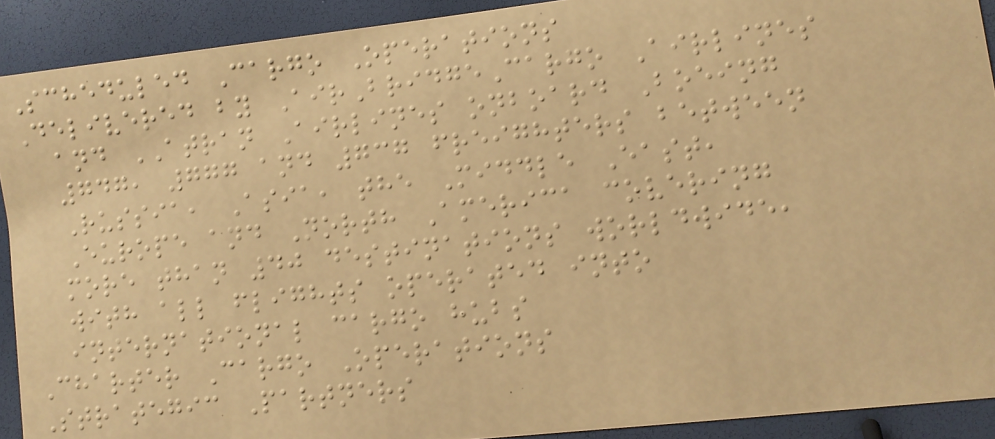Scheduled Cargo Operations
Delivered by AirBridgeCargo Airlines
and ATRAN Airlines onboard Boeing
747, 777 and 737 freighters between
Russia, Asia, the Middle East,
Europe and North America covering
more than 40 destinations worldwide,
with all flights operated into
international cargo hubs
Charter Cargo Operations
Strategic Partners
